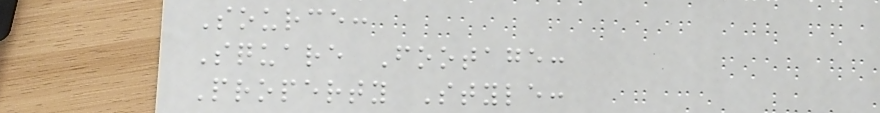Source:
Square Footage:
Property Style:
